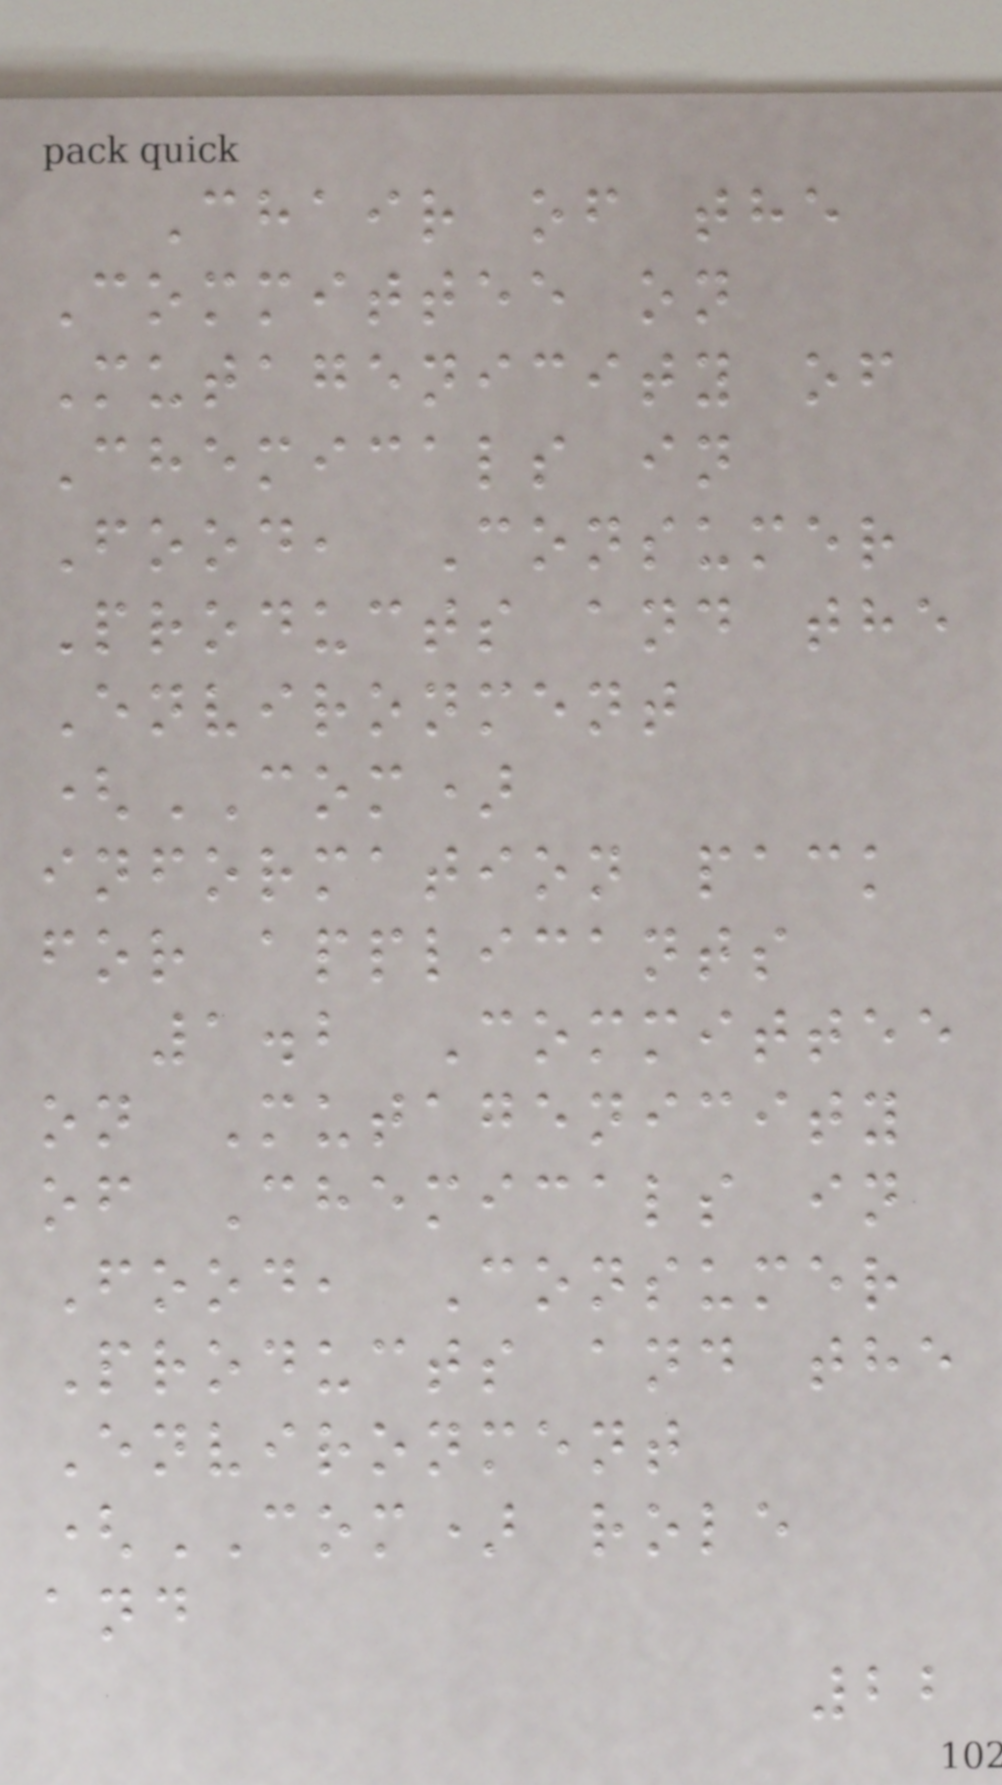Chair of the
Committee on
Mutagenicity of
Chemicals in
Food, Consumer
Products and the
Environment
(COM)
information pack
for applicants
1.2 Committee
on Mutagenicity
of Chemicals in
Food, Consumer
Products and the
Environment
(COM) role
and
22
